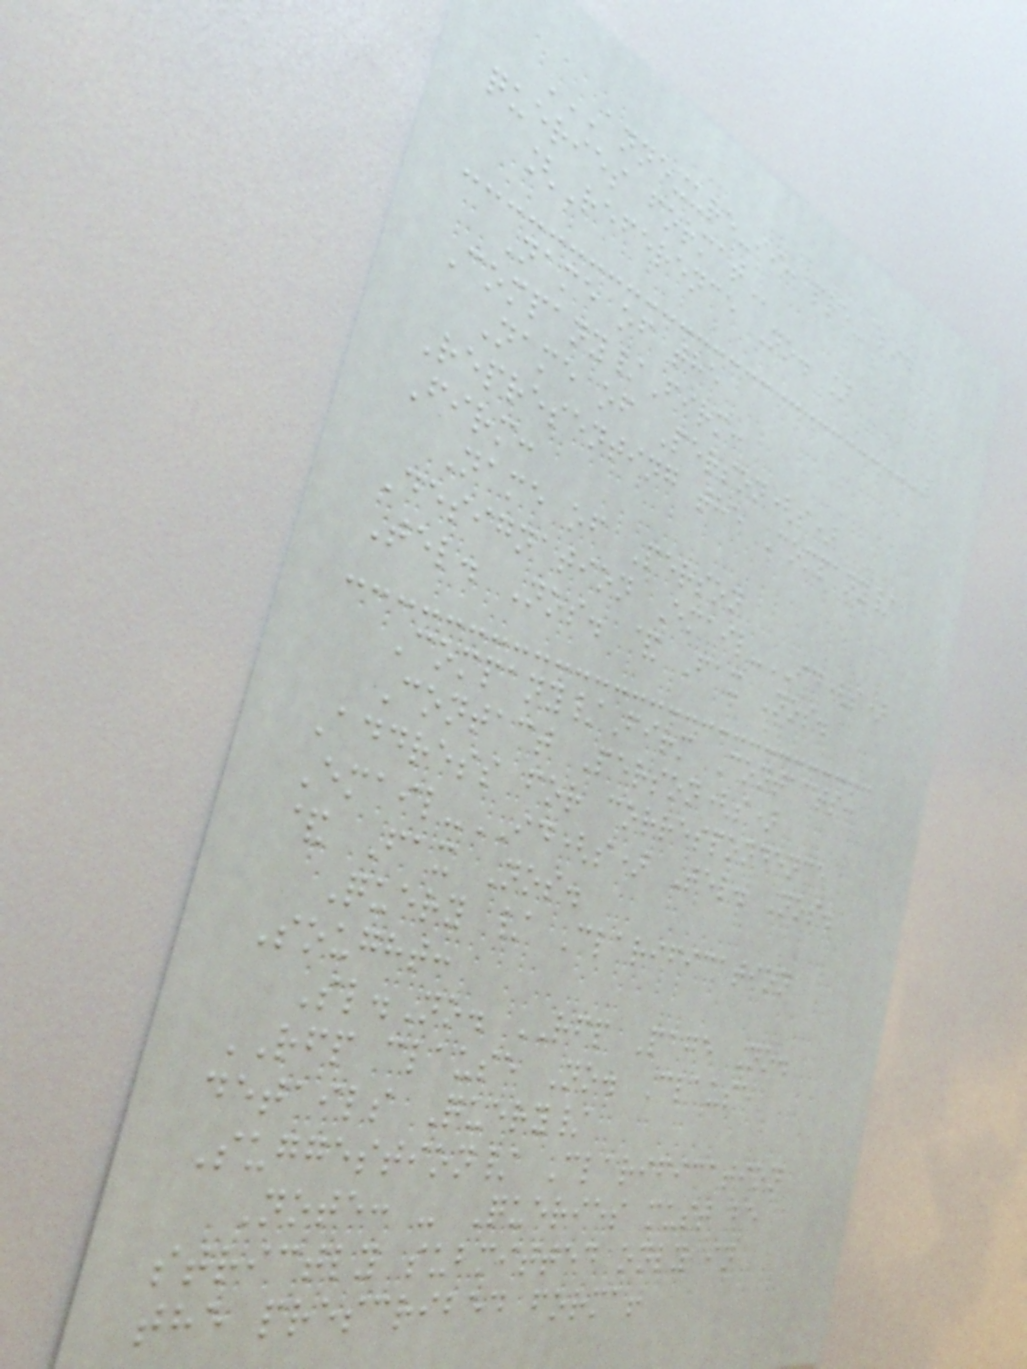ANNEXURE-II: PRE- BID
QUERIES FORMAT
[Reference No. ]
Name of the
Company/Firm:
Name of Person(s)
Representing the Company/
Firm:
Name of Person
Designation Email-ID(s)
Tel. Nos. & Fax Nos.
Company/Firm Contacts:
Contact Person(s)
Address for correspondence
Email-ID(s) Tel. Nos.
& Fax Nos.
Query / Clarification
Sought:
Sl.No. RFP Page No.
RFP clause No. Clause
details Query/
Suggestion/ Clarification
Note: - Queries must be
strictly submitted only in
the prescribed format
